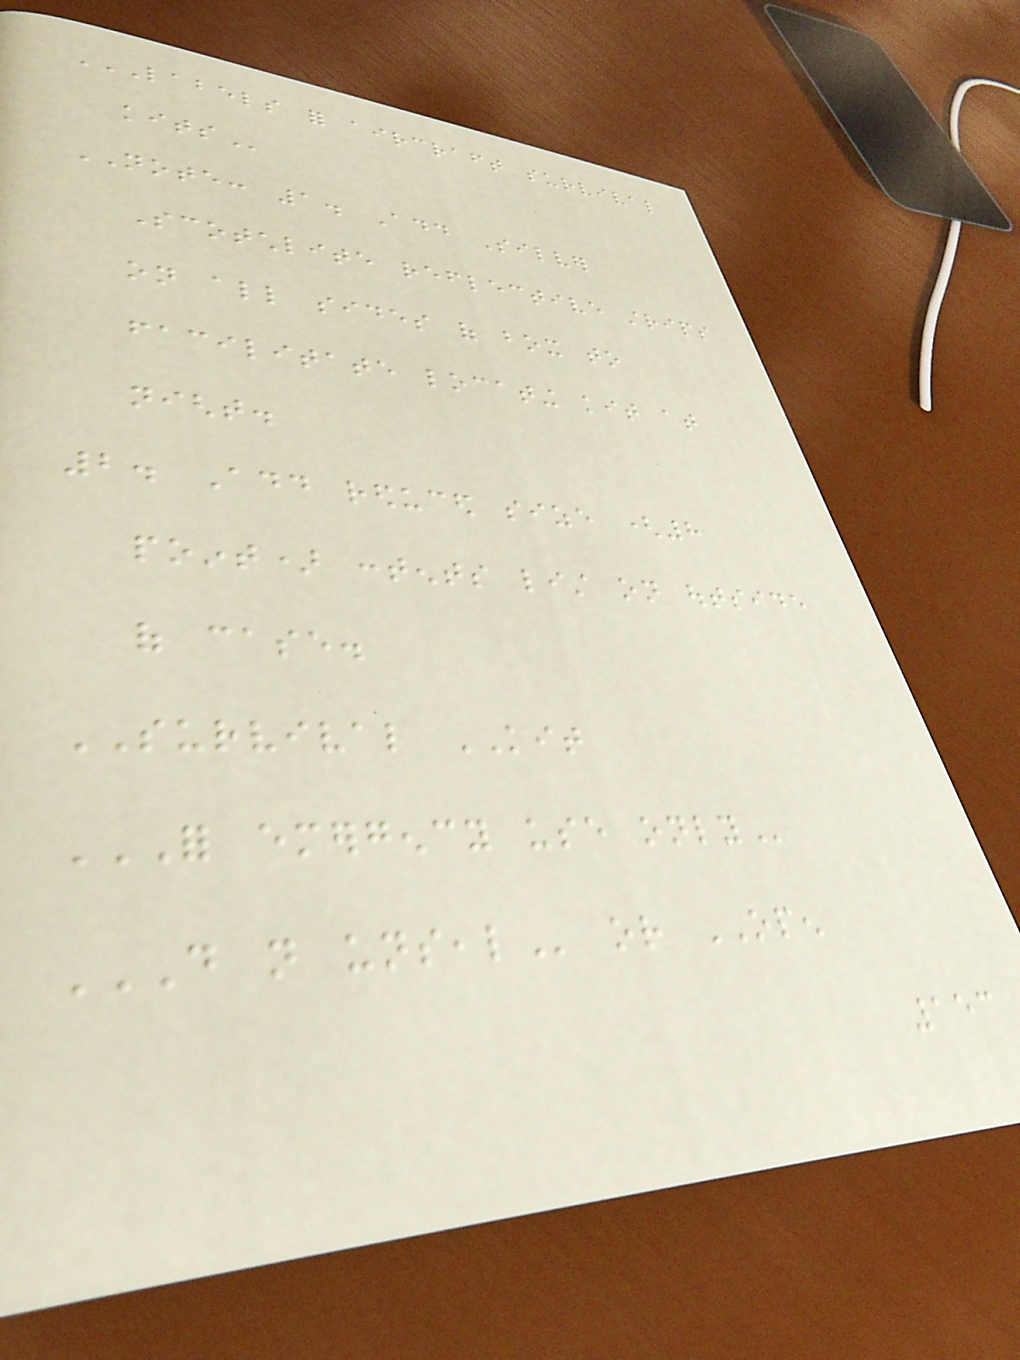LABELS FOR AIRCRAFT SURVIVAL
KITS
NOTE: 1. Add Silver
Scotchlite reflective strips
on all sides of box to
facilitate locating kit at
night.
2. Add reduced size (8
point) contents list on outside
of case.
SURVIVAL KIT
FOR EMERGENCY USE ONLY
DO NOT UNSEAL or OPEN
153
